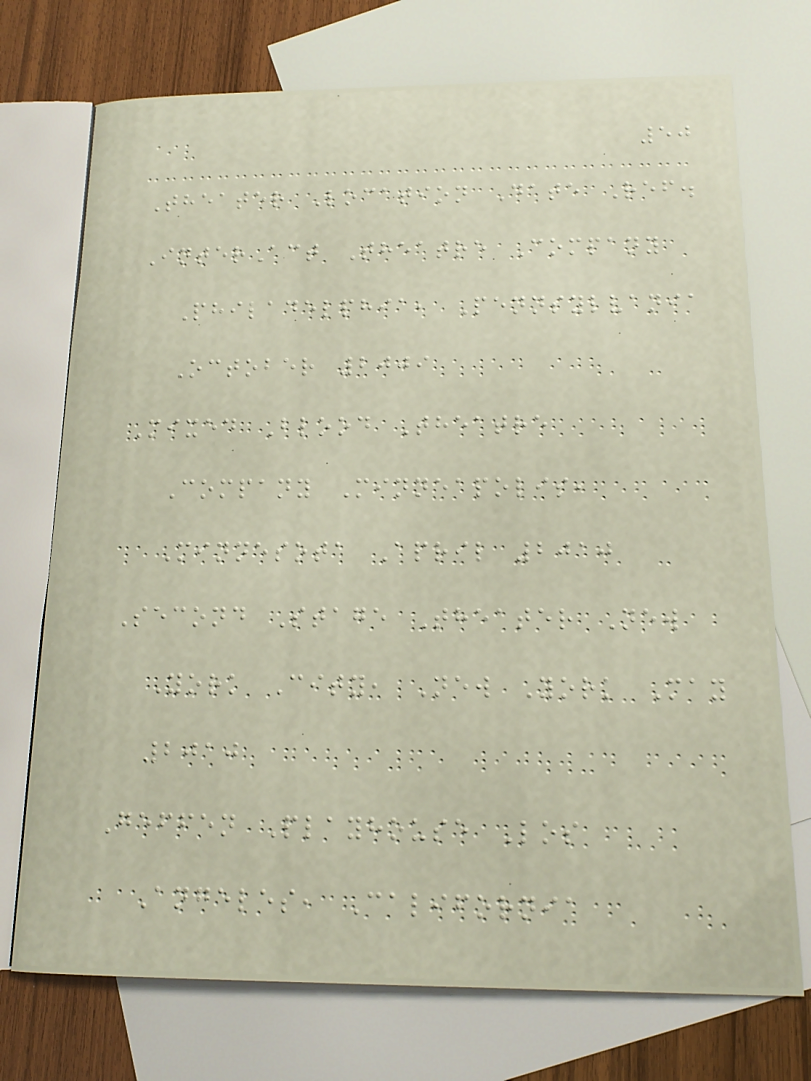50
Theater Location Date Ref.
InterAct Theatre Company
Philadelphia, Pennsylvania
October 2009
Mixed Blood Theatre
Company Minneapolis,
Minnesota April 2010
Second Stage Theater New
York City, New York May
2010
Geffen Playhouse Los
Angeles, California
